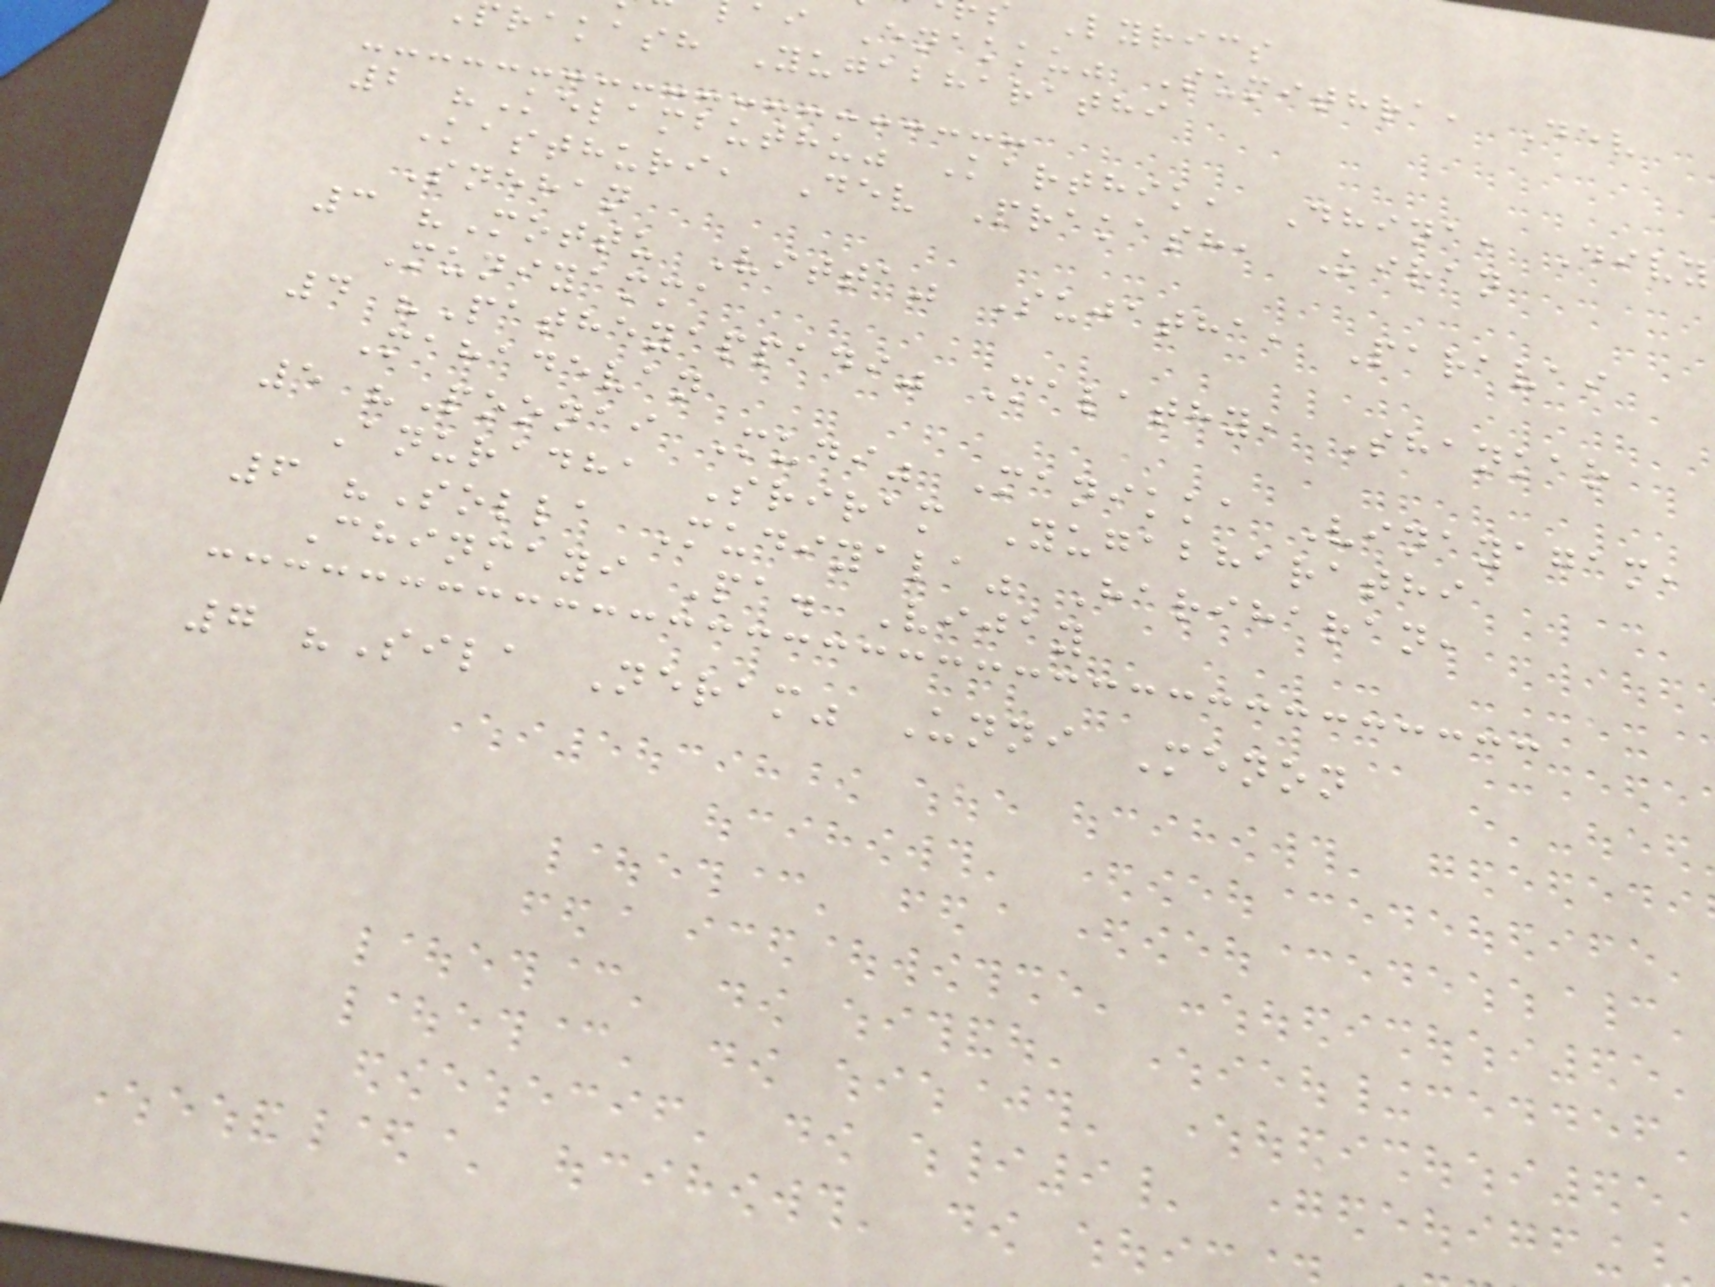Lyrics
ai Enakku" Sumithra, Dev
rakash Yugabharathi
2 "Kelambuthu" Karthik, Dhina, Divy
Kasthuri, Dev Prakash, Kiran
Snehan
3 "Mottu Vitta" Sujatha, Paravai
Muniyamma
4 "Patheyappadi" Malathy, Shankar
Mahadevan
5 "Poonai Mudi" Manikka Vinayagam,
Anuradha Sriram Yugabharathi
6 "Solla Mudiyala" Hariharan,
Chinmayi Pa. Vijay
7 "Sila Neram" Unni Menon
